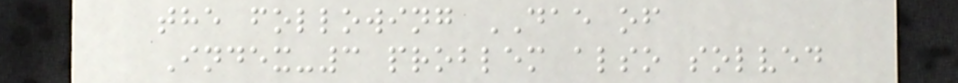the following DAE of
Index-3 problem also solved
